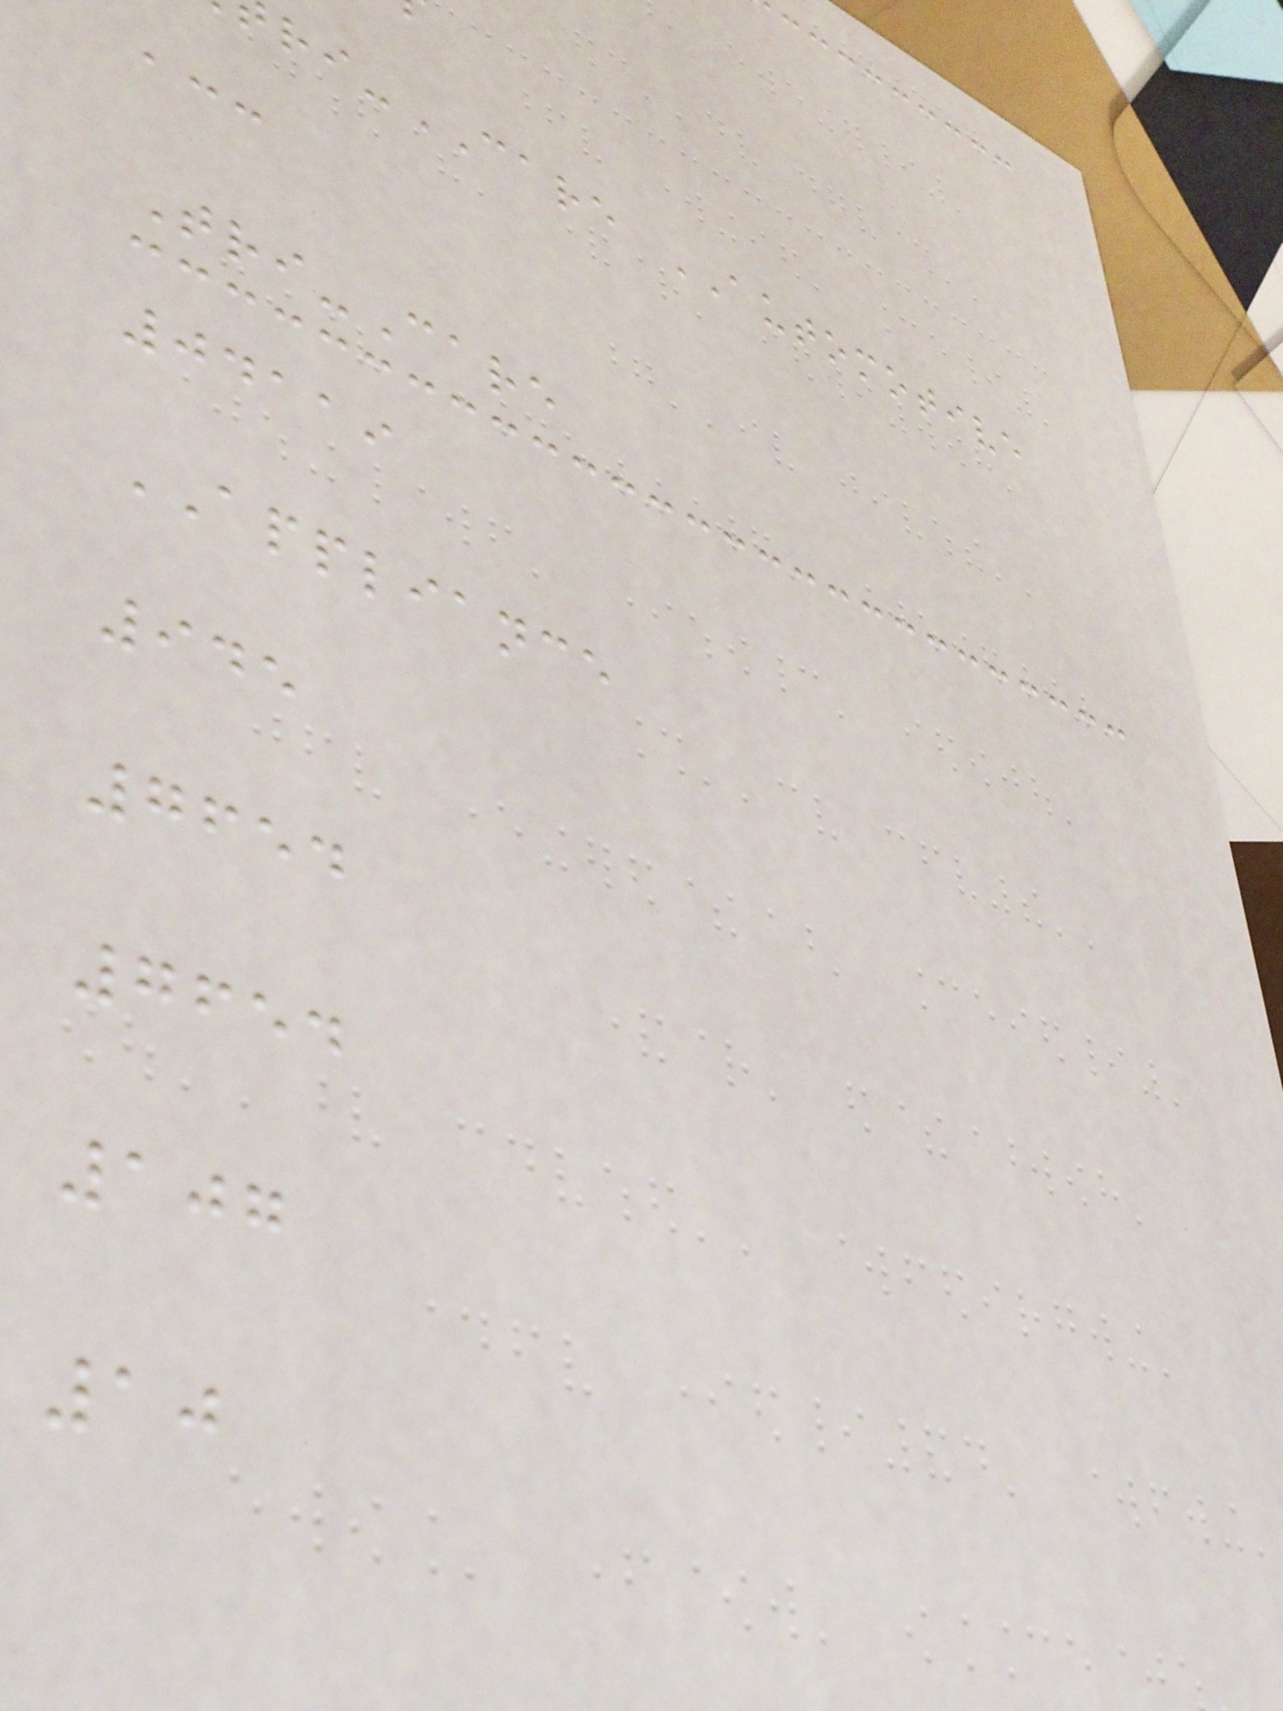-CARE AUTOMOTIVE
acc
Tri-Care
04119
APPLIANCE
945
7654
7654
107
10
